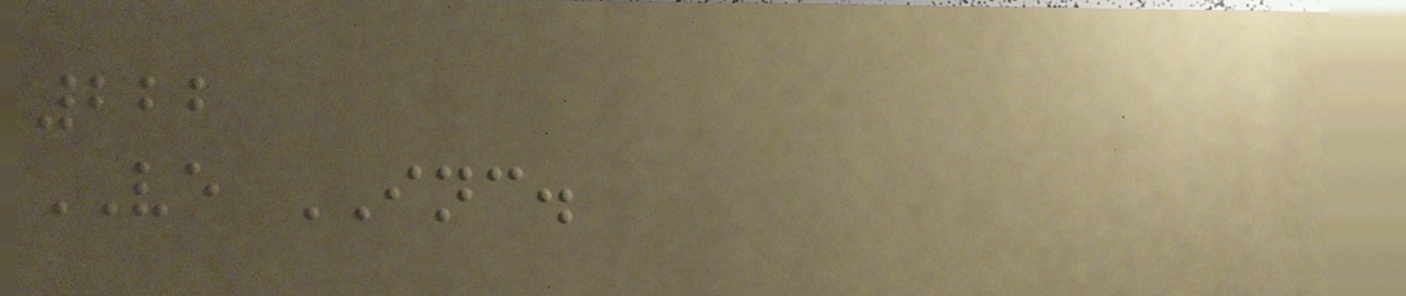222
VE INC.
